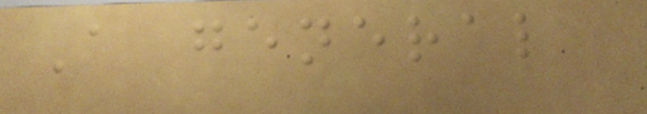A general
